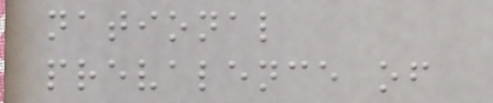national
prevalence of
